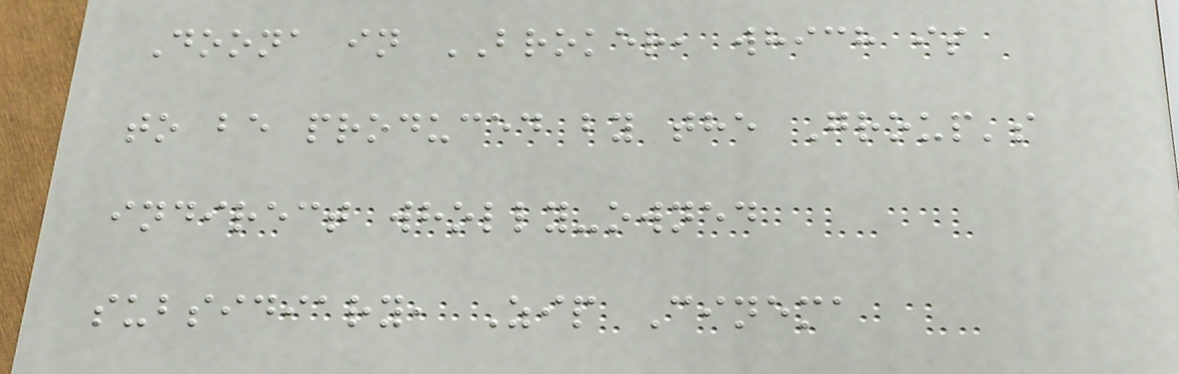Doona in BROKER, which is
to be produced by the Group's
indirect wholly-owned
subsidiary, Zip Cinema
